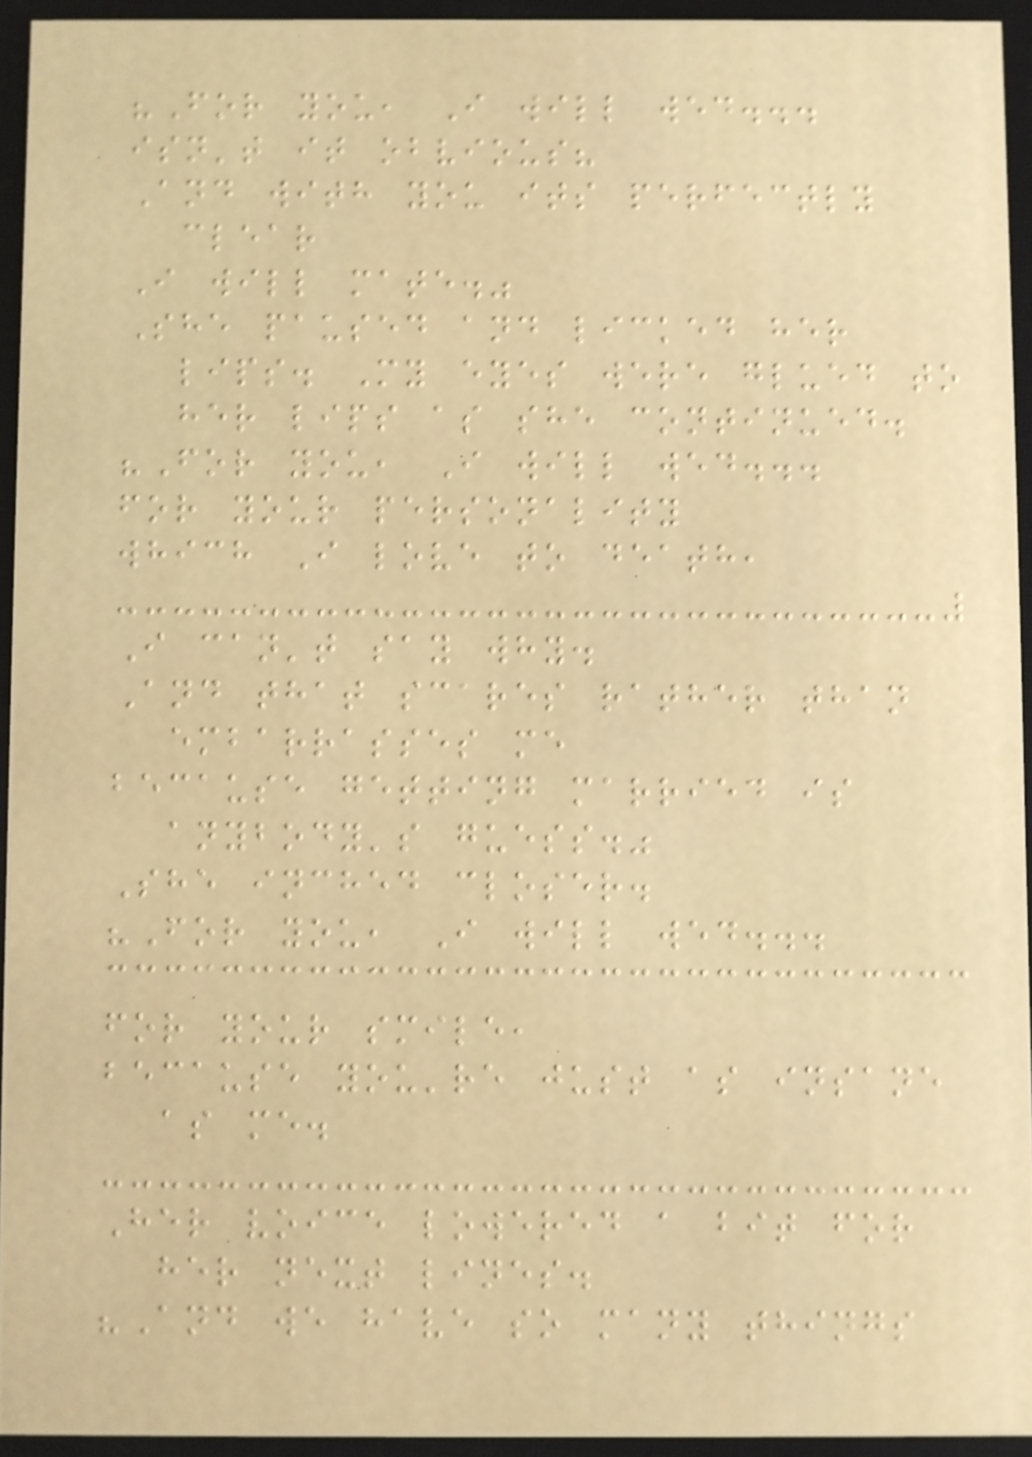"For you, I will wed...
isn't it obvious?
And with you its perfectly
clear
I will mate."
She paused and licked her
lips. My eyes were glued to
her lips as she continued.
"For you, I will wed...
for your personality
which I love to death,
I can't say why.
And that scares rather than
embarrasses me
because getting married is
anybody's guess."
She inched closer.
"For you, I will wed...
for your smile,
because you're just as insane
as me.
Her voice lowered a bit for
her next lines.
"And we have so many things
